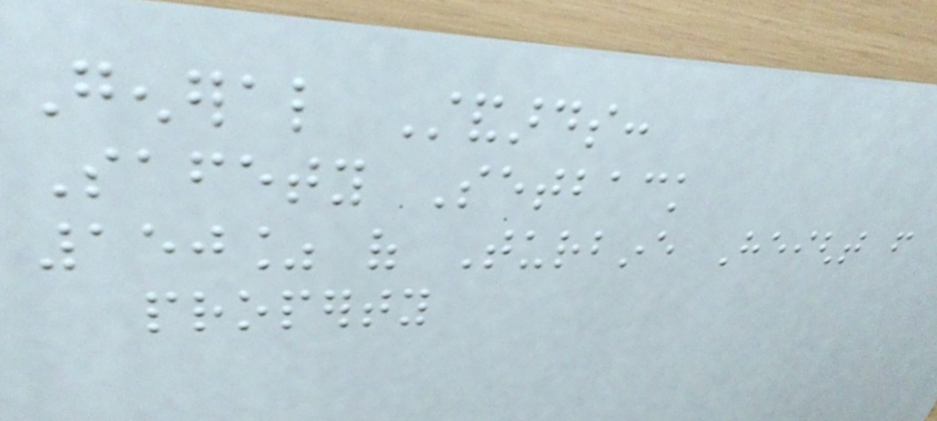General Standards:
Safety Setback
150% of Turbine Height from
property
